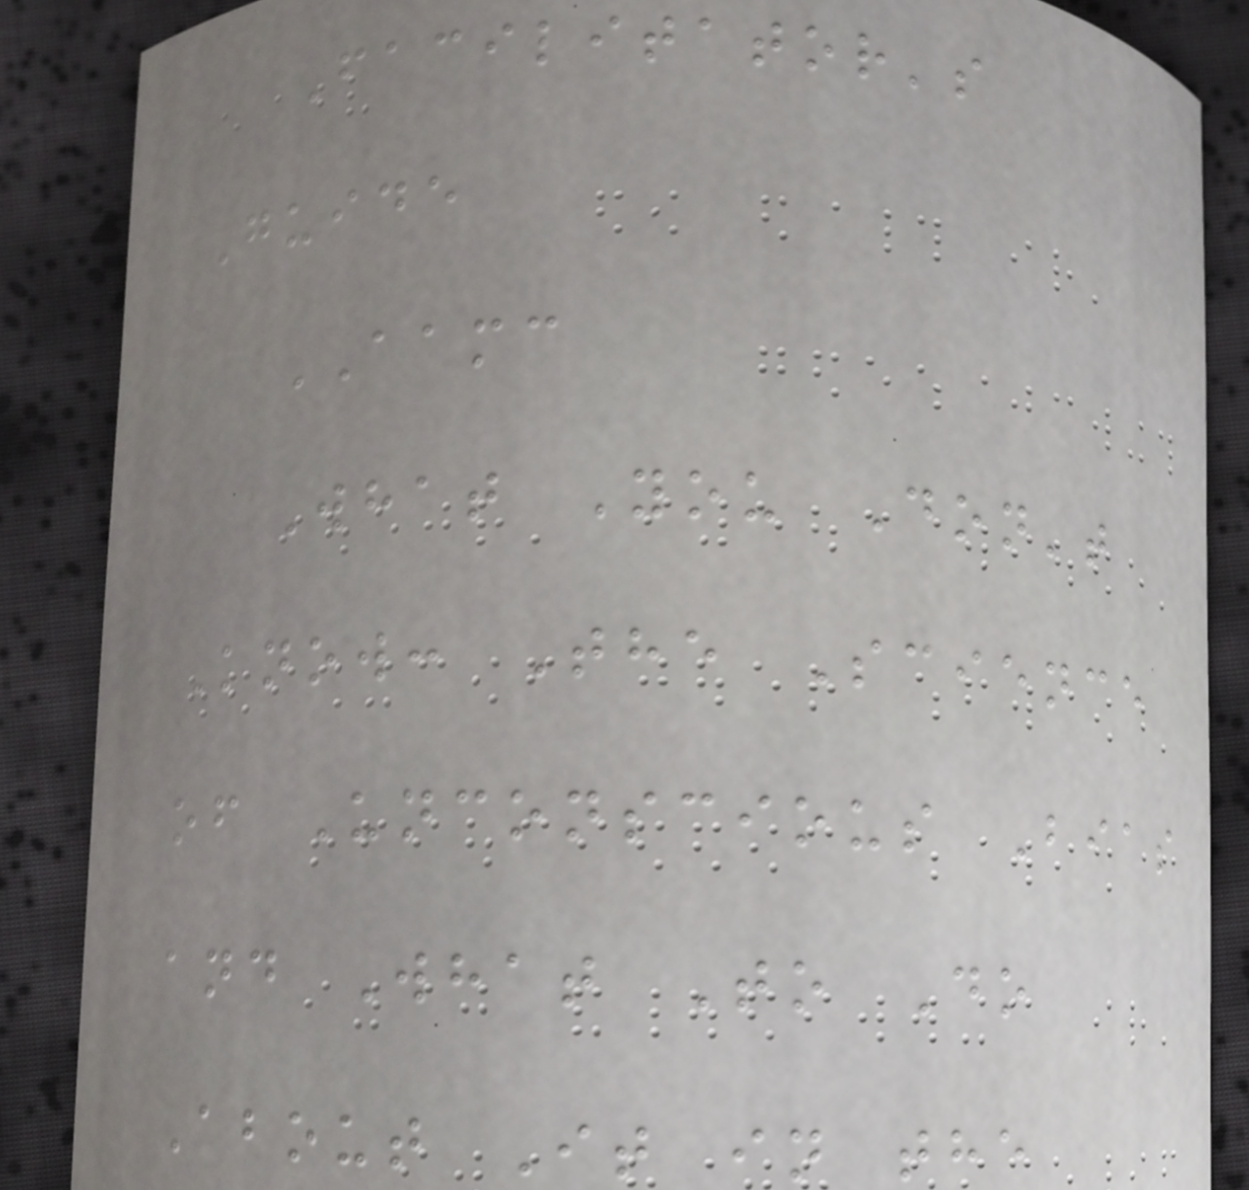Facilitator's
Guide
AAMC
What You Don't
Know: The Science
of Unconscious Bias
and What To Do
About It in the
